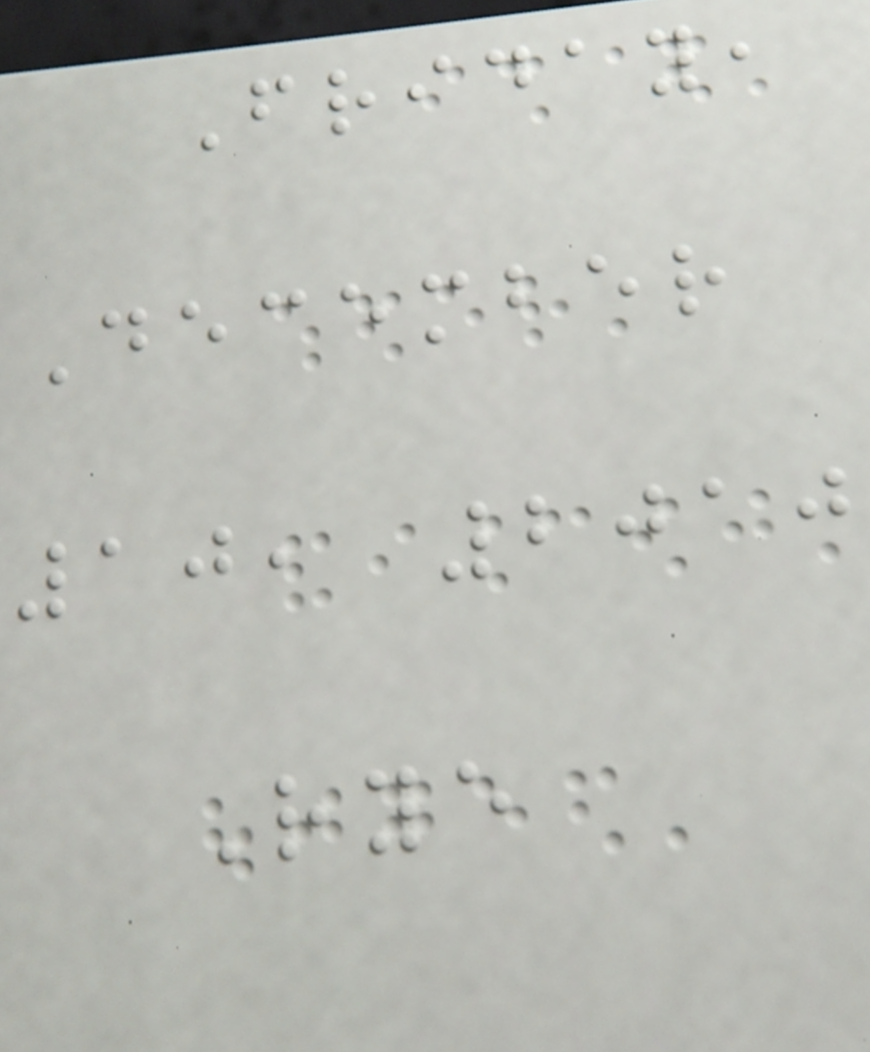Friday,
December
10, 2010
Rye
